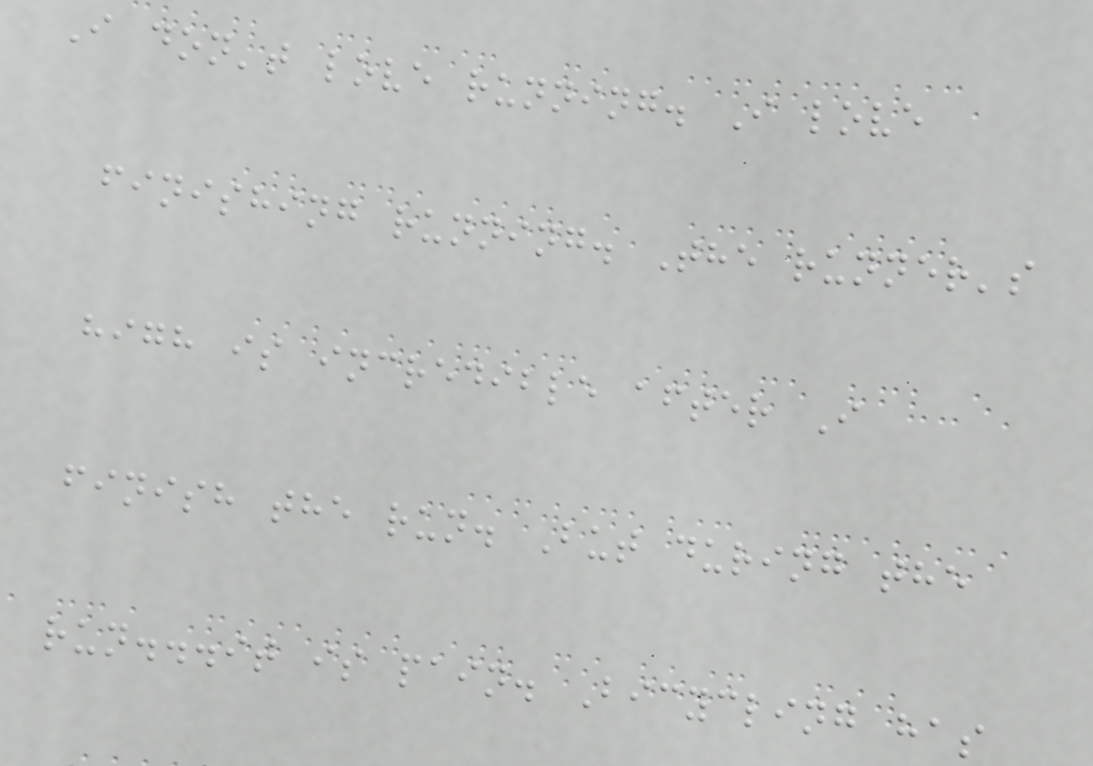I don't love running. I love
finishing running. The runner's
high is incredible after I
finish the run. But during the
run...it is pain. Bicycling has
